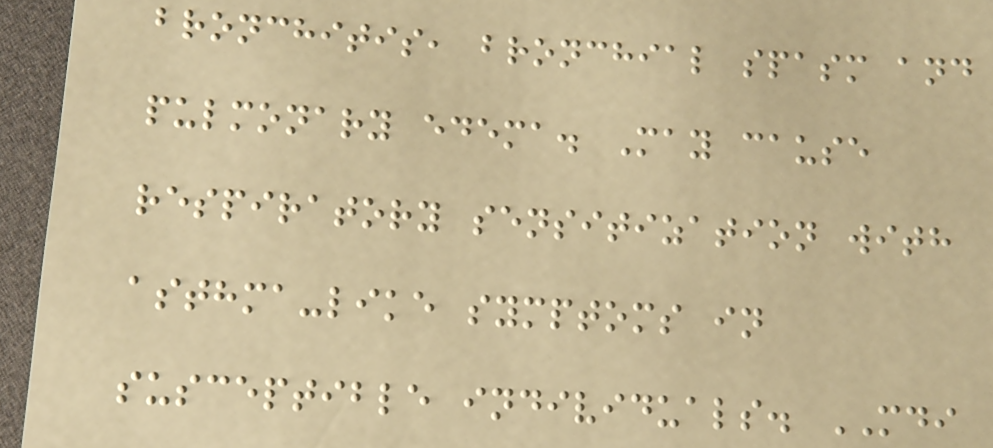bronchitis, bronchial spasm and
pulmonary edema. May cause
respiratory sensitization with
asthma-like symptoms in
susceptible individuals. MDI
